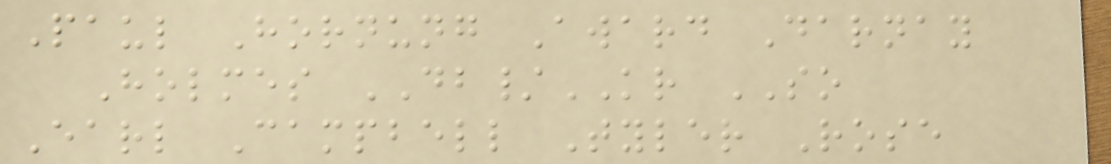Paul Hornung Award Darnay
Holmes DB/KR SO
Earl Campbell Tyler Rose
